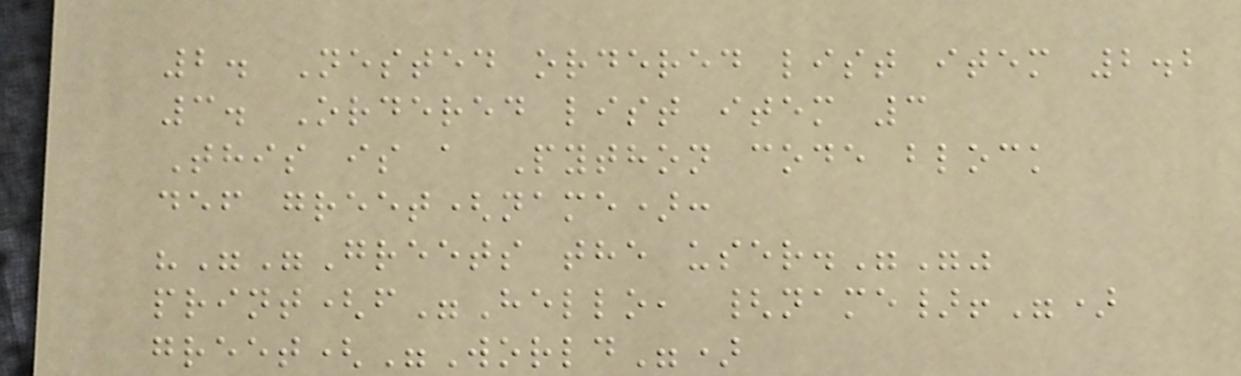2. Nested ordered list item 2.2
3. Ordered list item 3
This is a Python code block
def greet(name):
"""Greets the user."""
print(f"Hello, {name}!")
greet("World")
